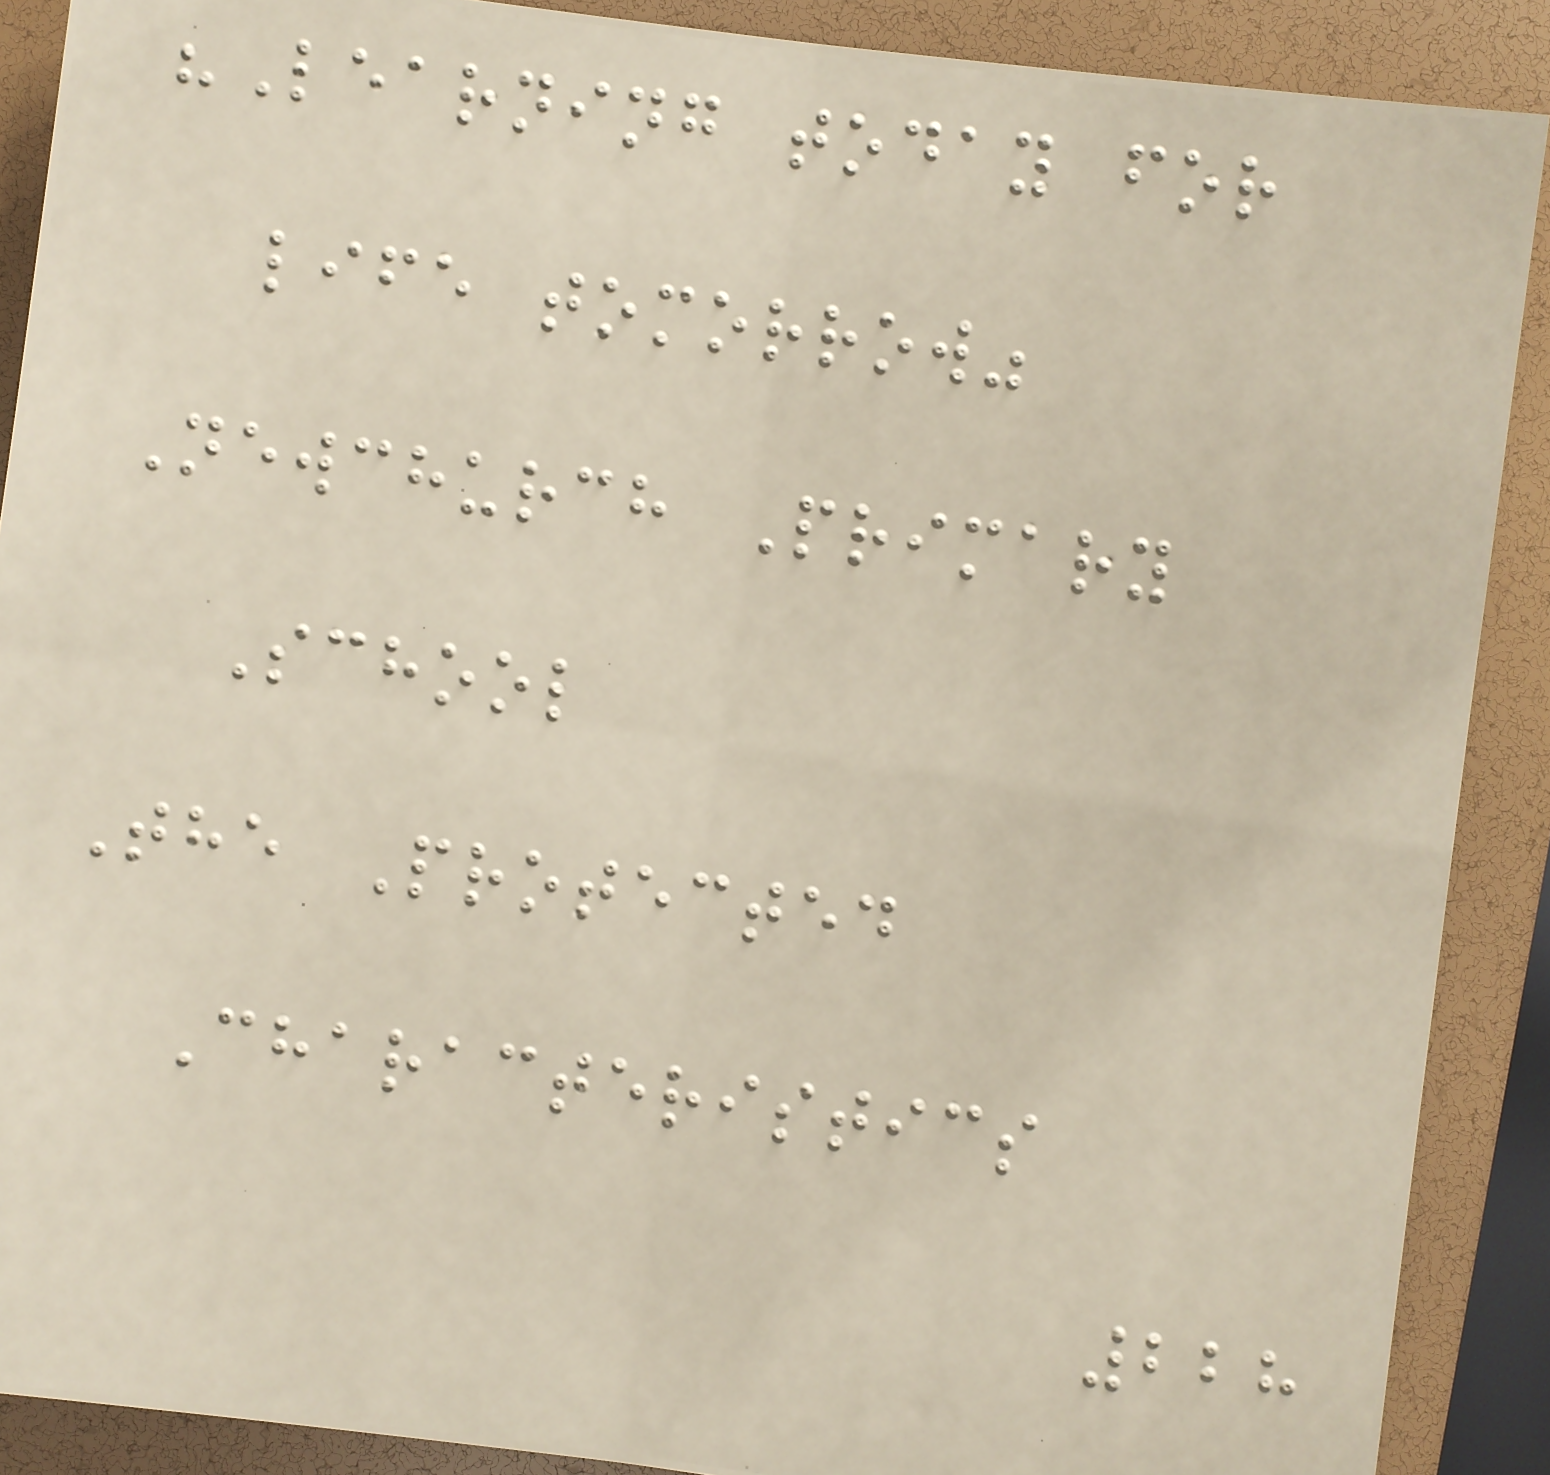"Learning today for
life tomorrow"
Newchurch Primary
School
The Protected
Characteristics
228
